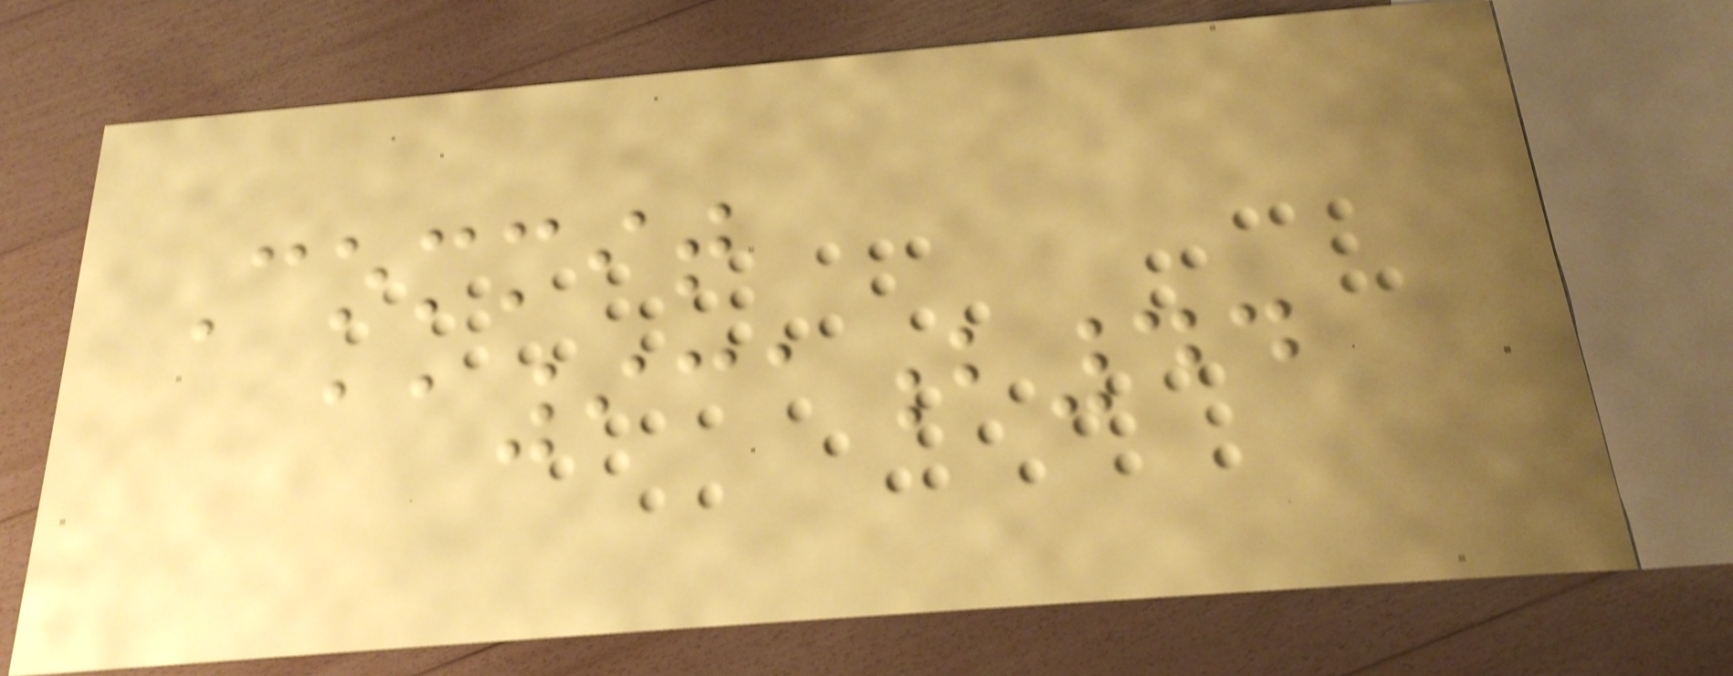Commit
aa931b44
